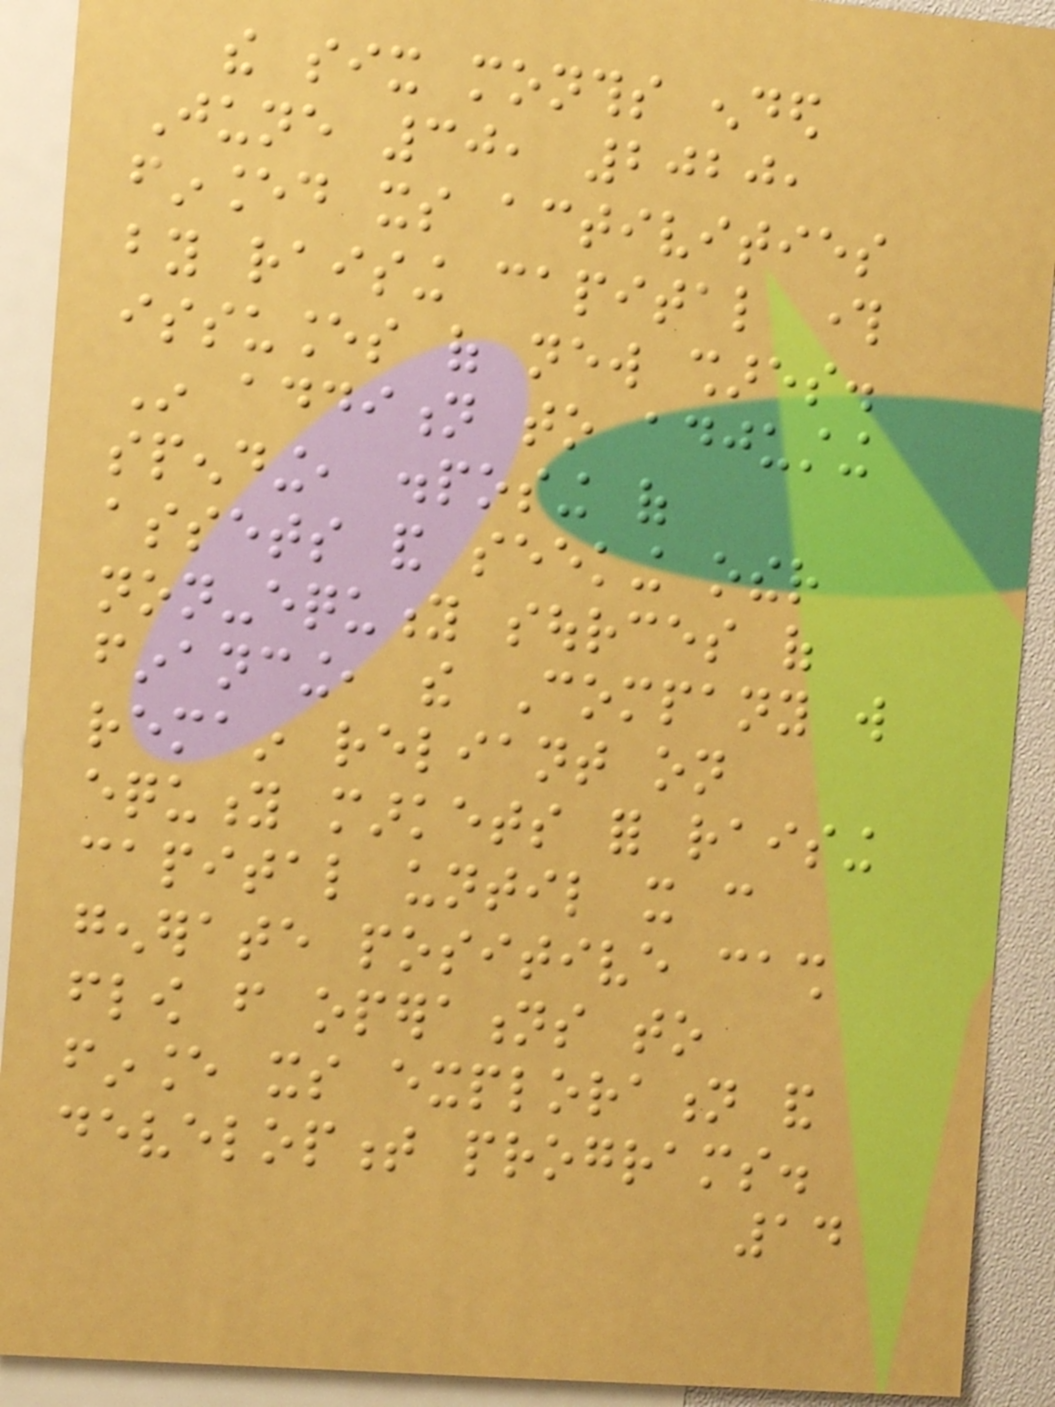the six months ended
June 30, 2020,
financed its activities
by raising capital through
issuances of new shares.
In addition to adjusting
spending, disposing of
assets and seeking other
non-equity sources of
financing, the Company will
remain reliant on
equity markets for raising
capital until it can
generate positive cash
flow from operations to
finance its exploration and
development programs.
14
